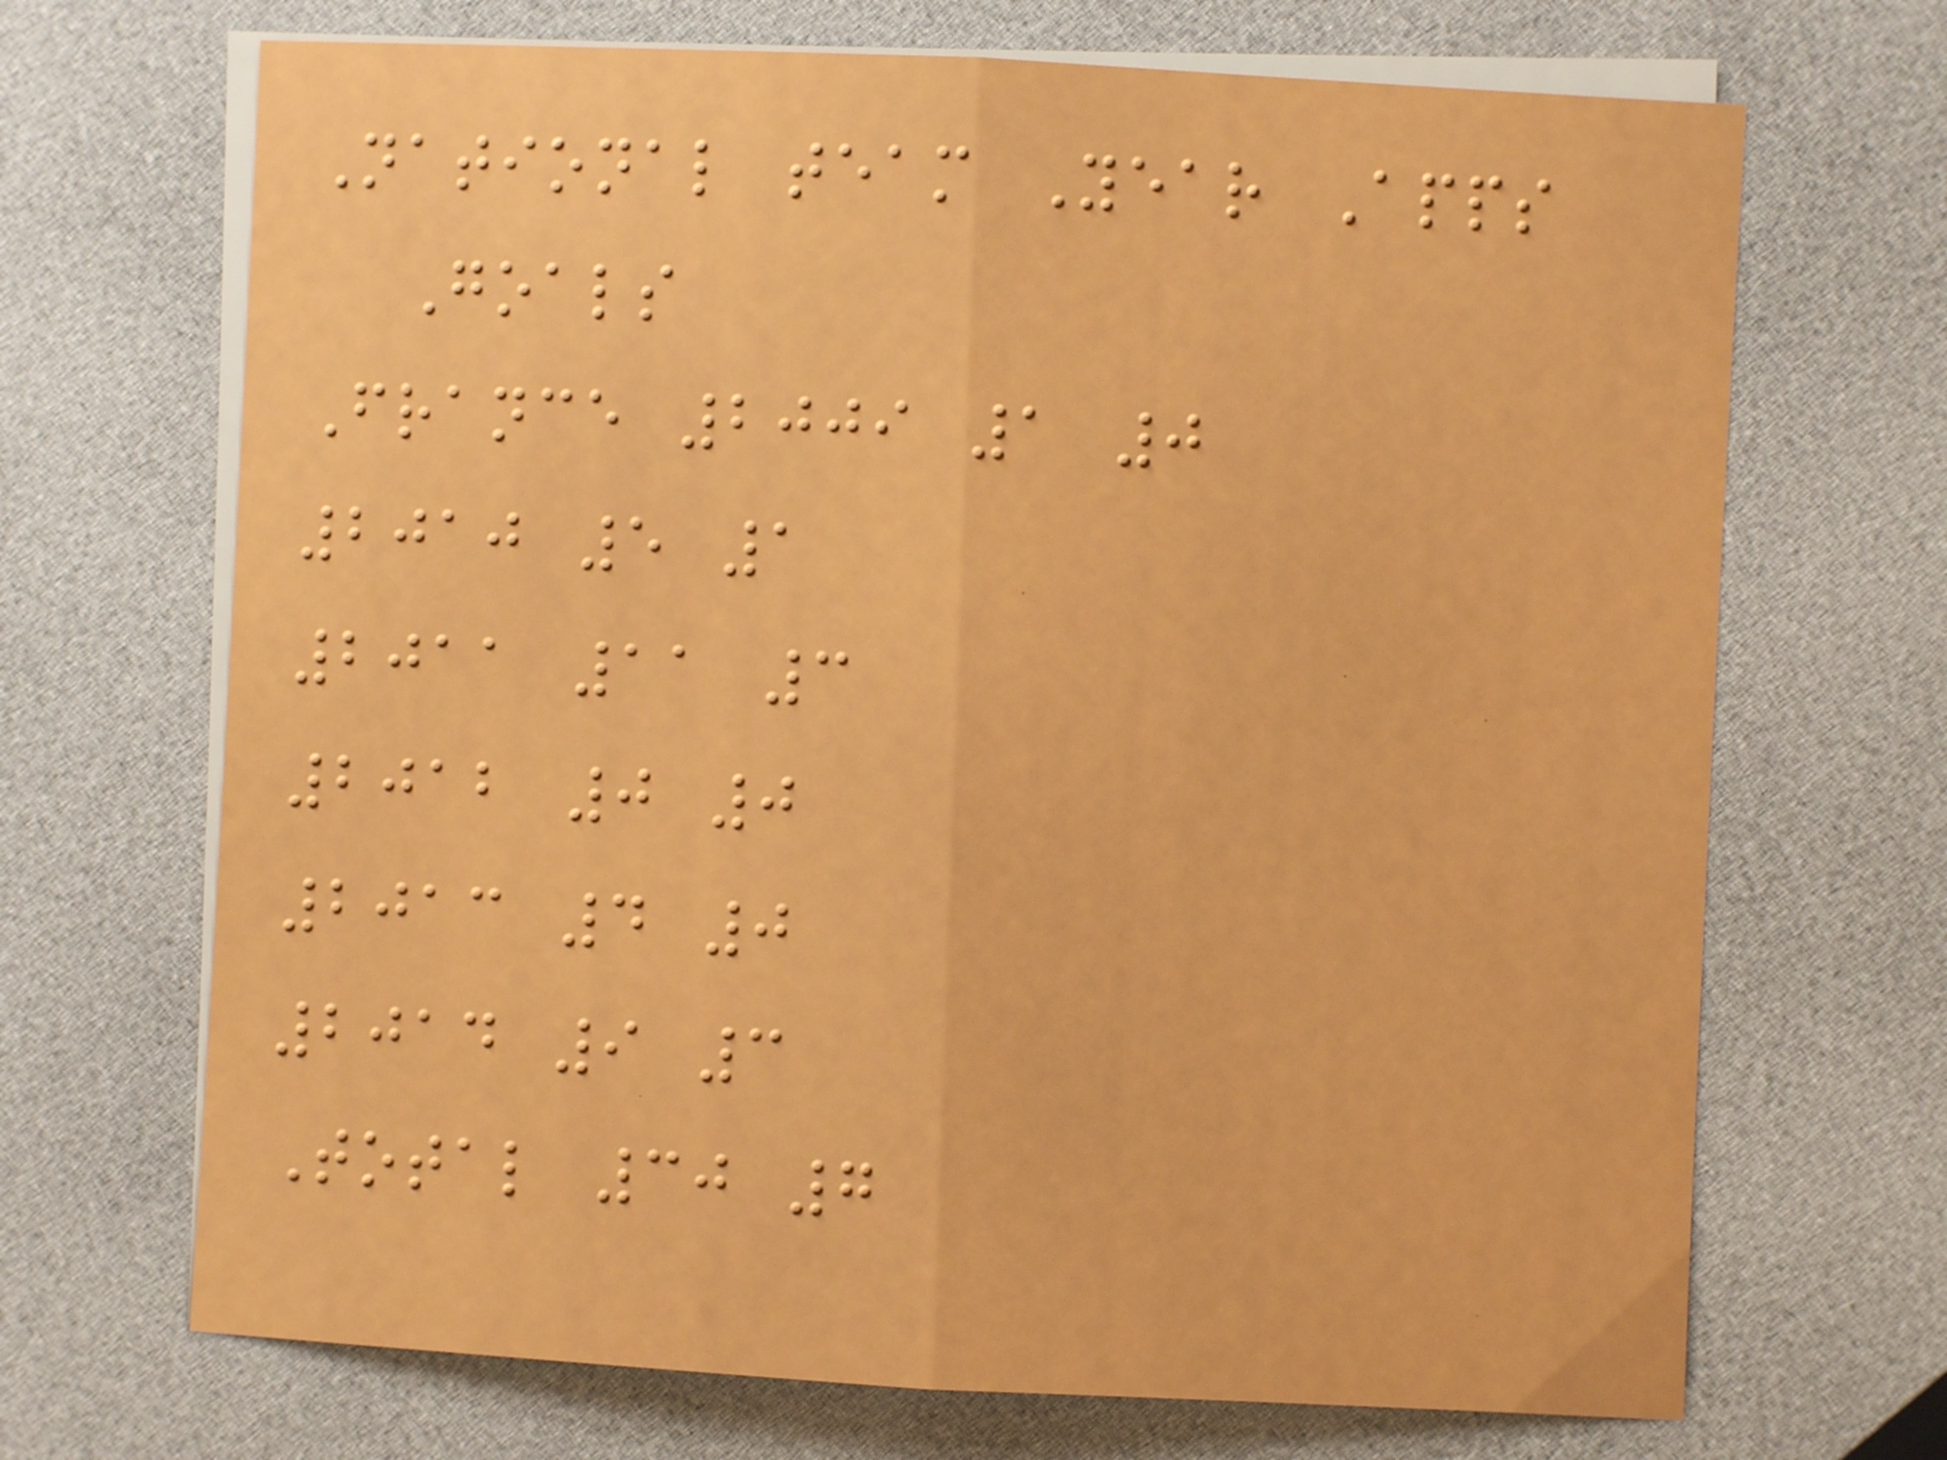National team Year Apps
Goals
France 2009 1 0
2010 5 1
2011 11 3
2012 0 0
2013 4 0
2014 9 3
Total 30 7
